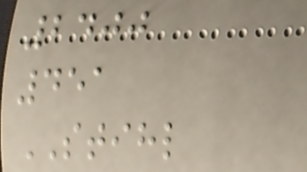2400
451
STIHL
